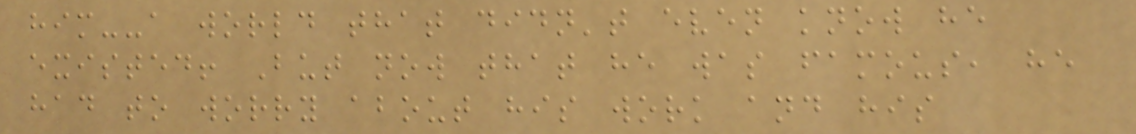him--a world that didn't even know he
existed! But now that he was famous, he
had to worry about his work and his
